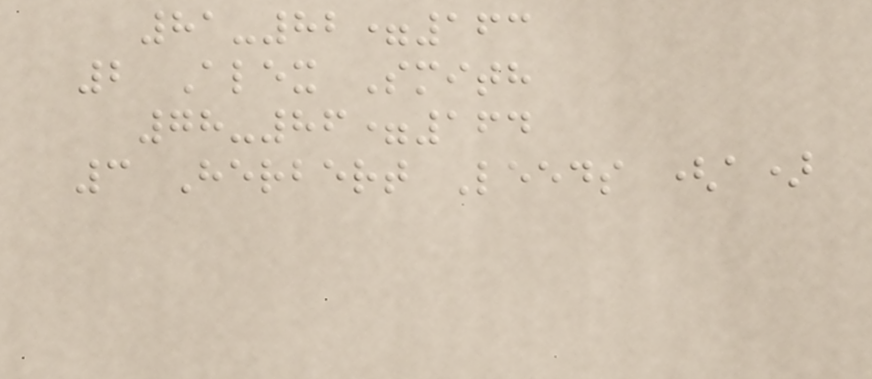81-82=163
2 Alex Smith
78-86=164
3 Herbert Leeds (a)
